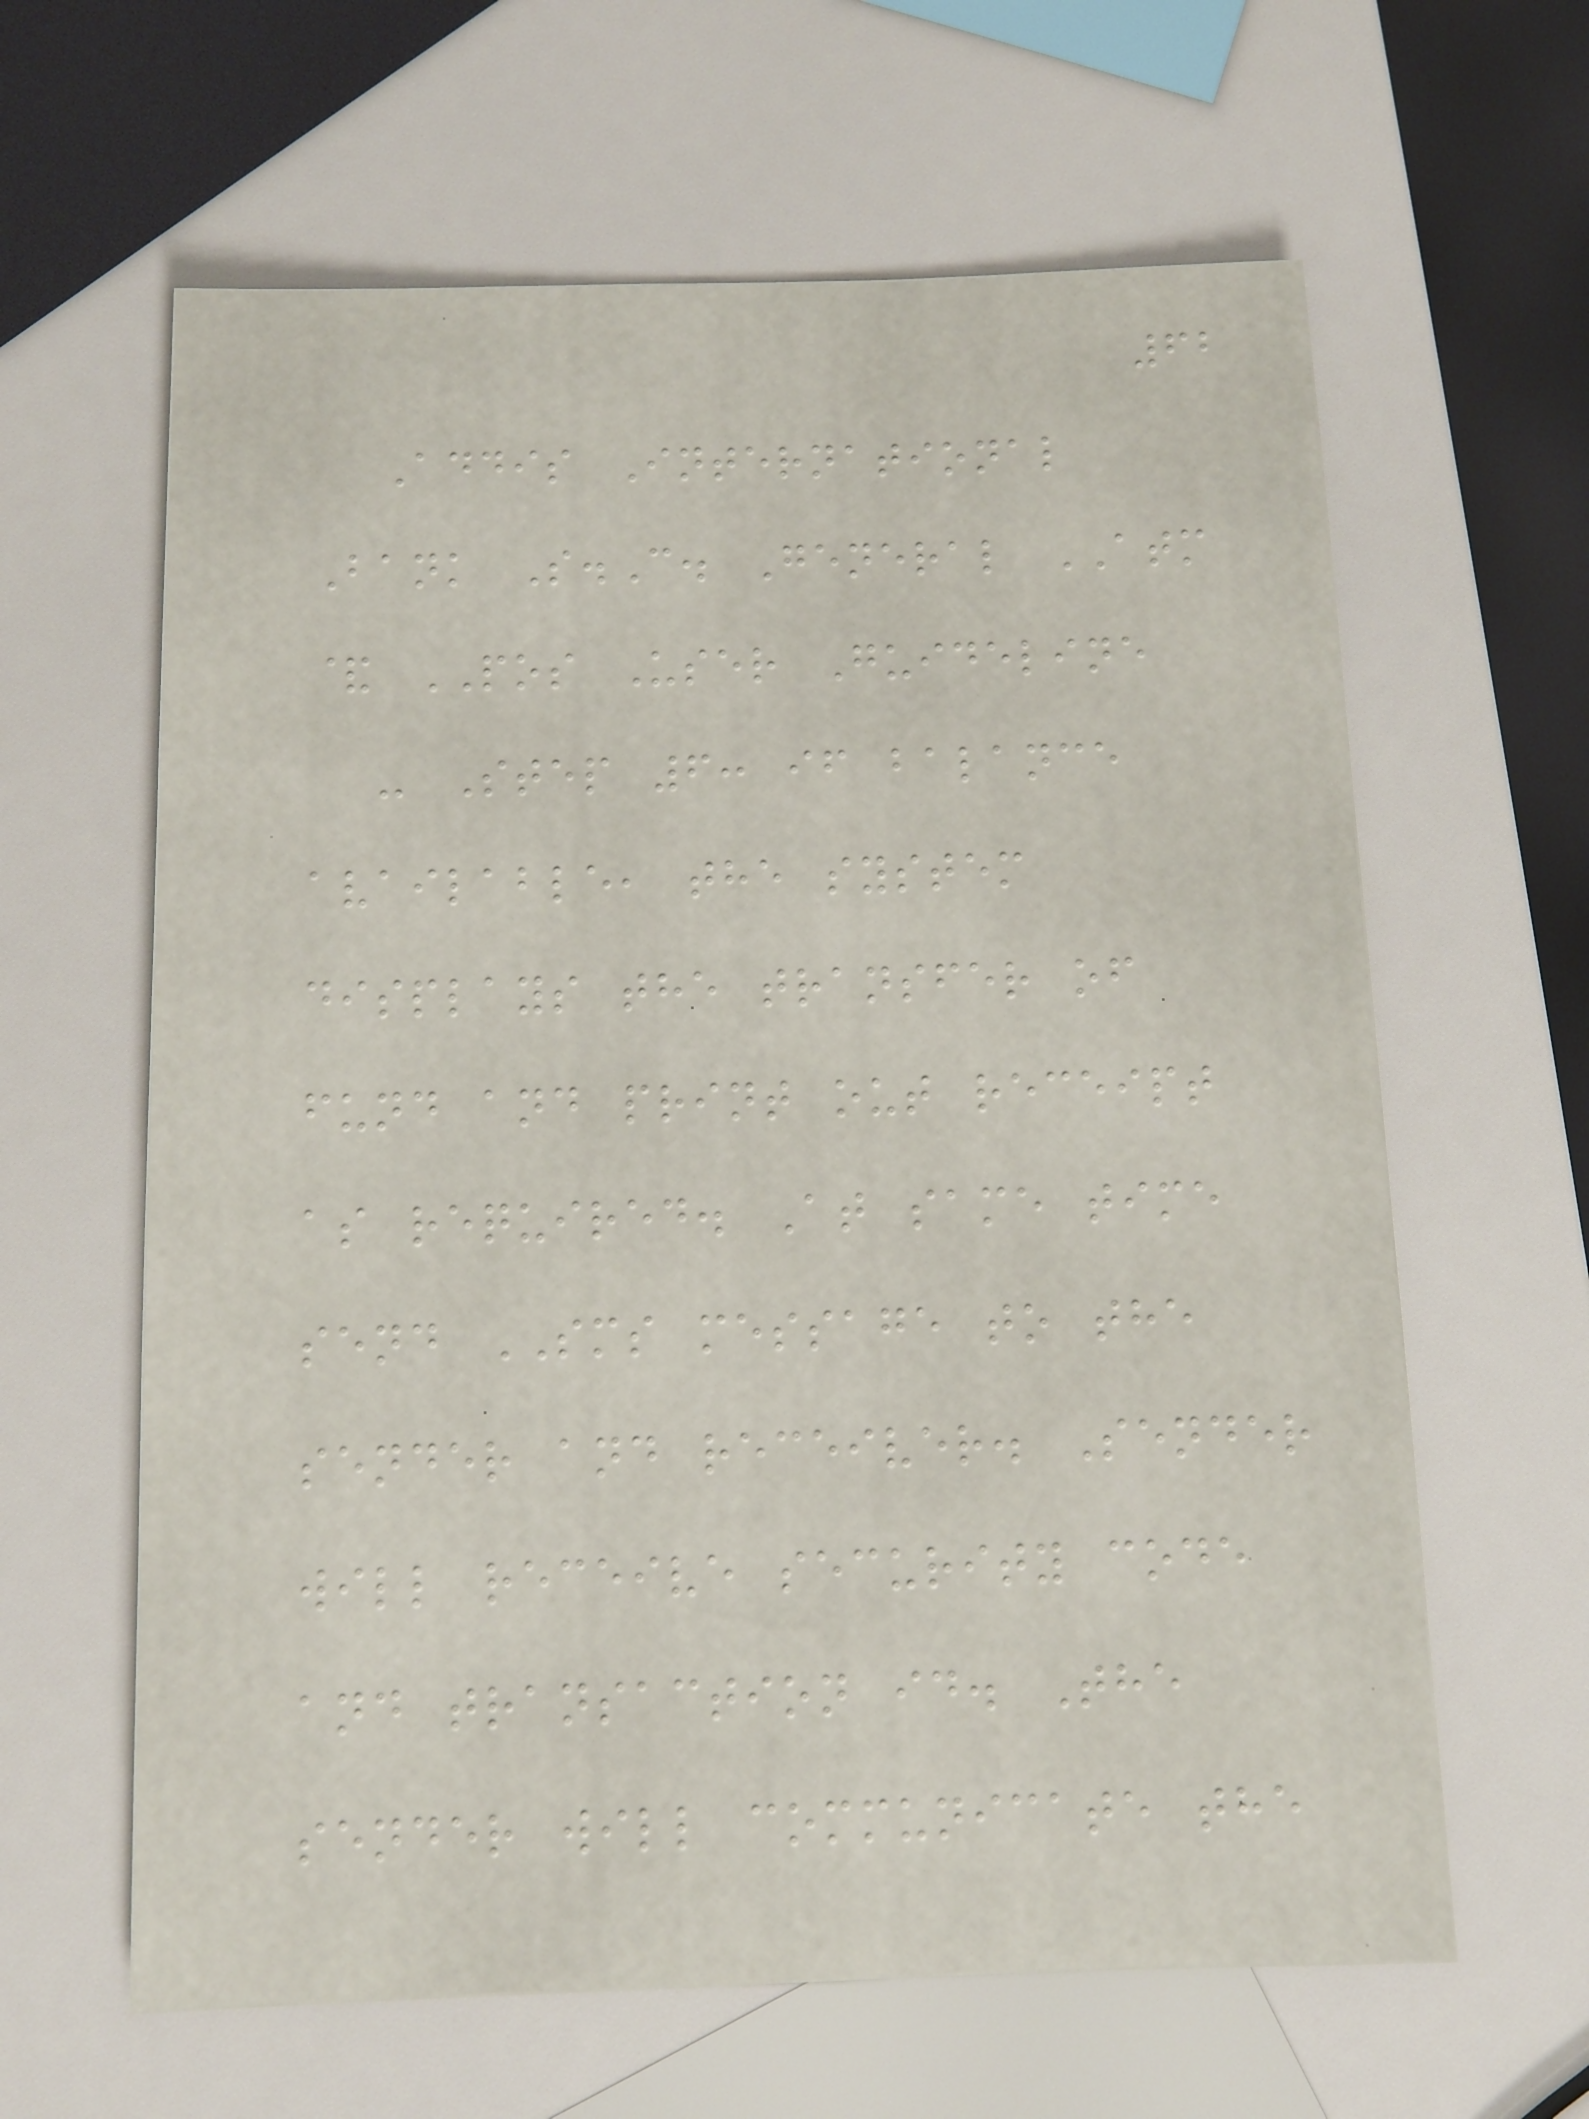62
Addis International
Bank S.C. General ATM
& POS User Guideline
- Step 6: if balance
available, the system
displays the transfer of
fund and print out receipt
as required. At same time
send SMS message to the
sender and receiver. Sender
will receive security code
and transaction id. The
sender will communicate the
